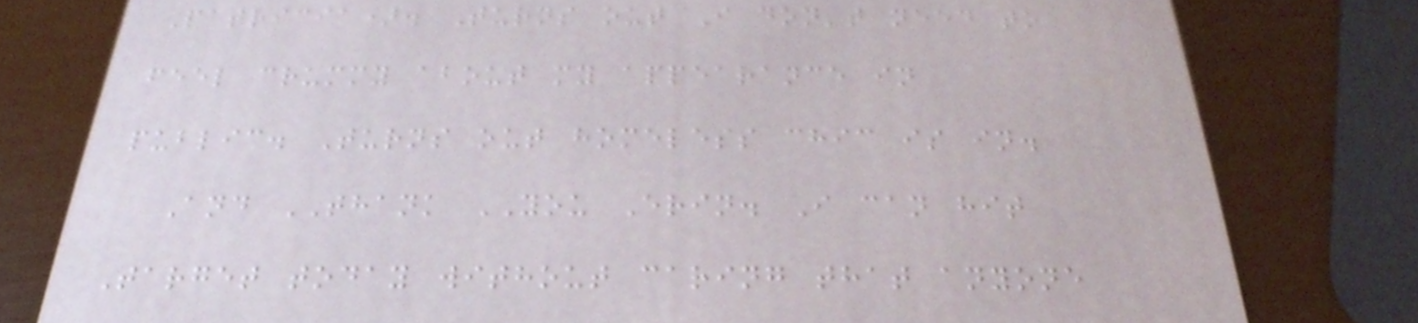Patricia). Turns out I don't need to
feel crummy about my appearance in
public. Turns out homeless chic is in.
And THANK YOU Erin. I can hit
Target today without caring that anyone
